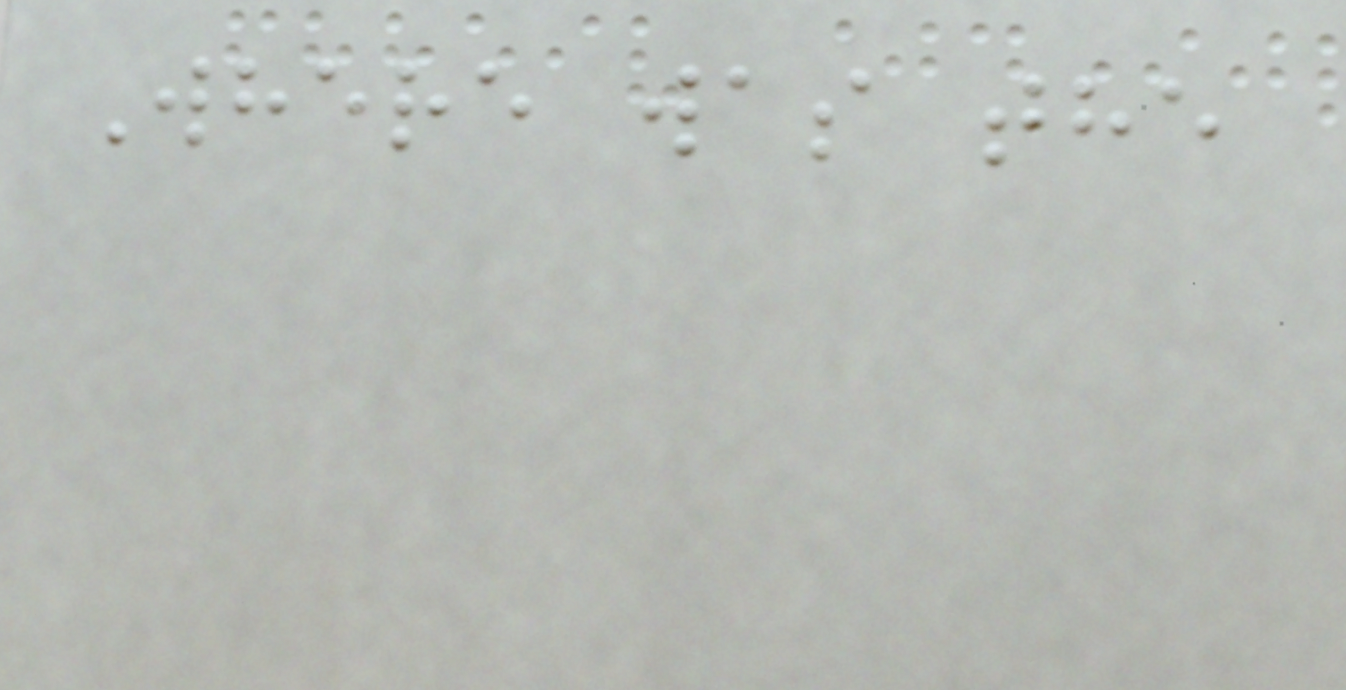Where was the
